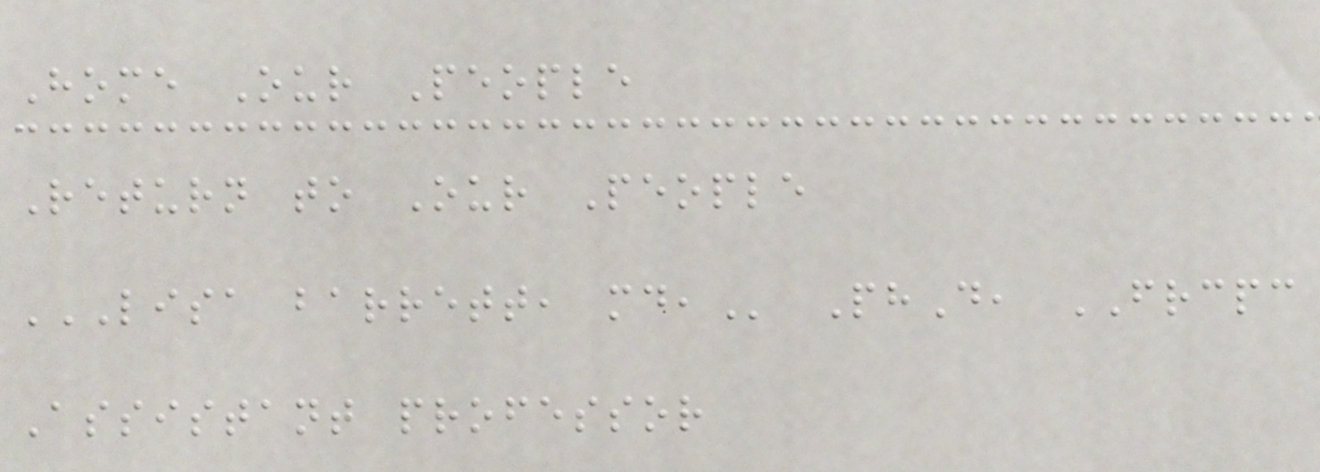Home Our People
Return to Our People
LISA BARRETT, MD, PhD, FRCPC
Assistant professor
